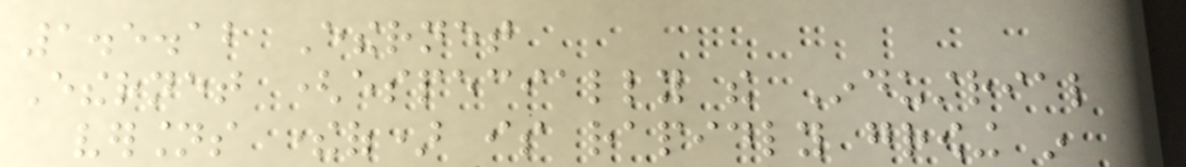1.5.12 Ethernet
Ethernet (especially the Industrial
versions thereof) is rapidly growing in
